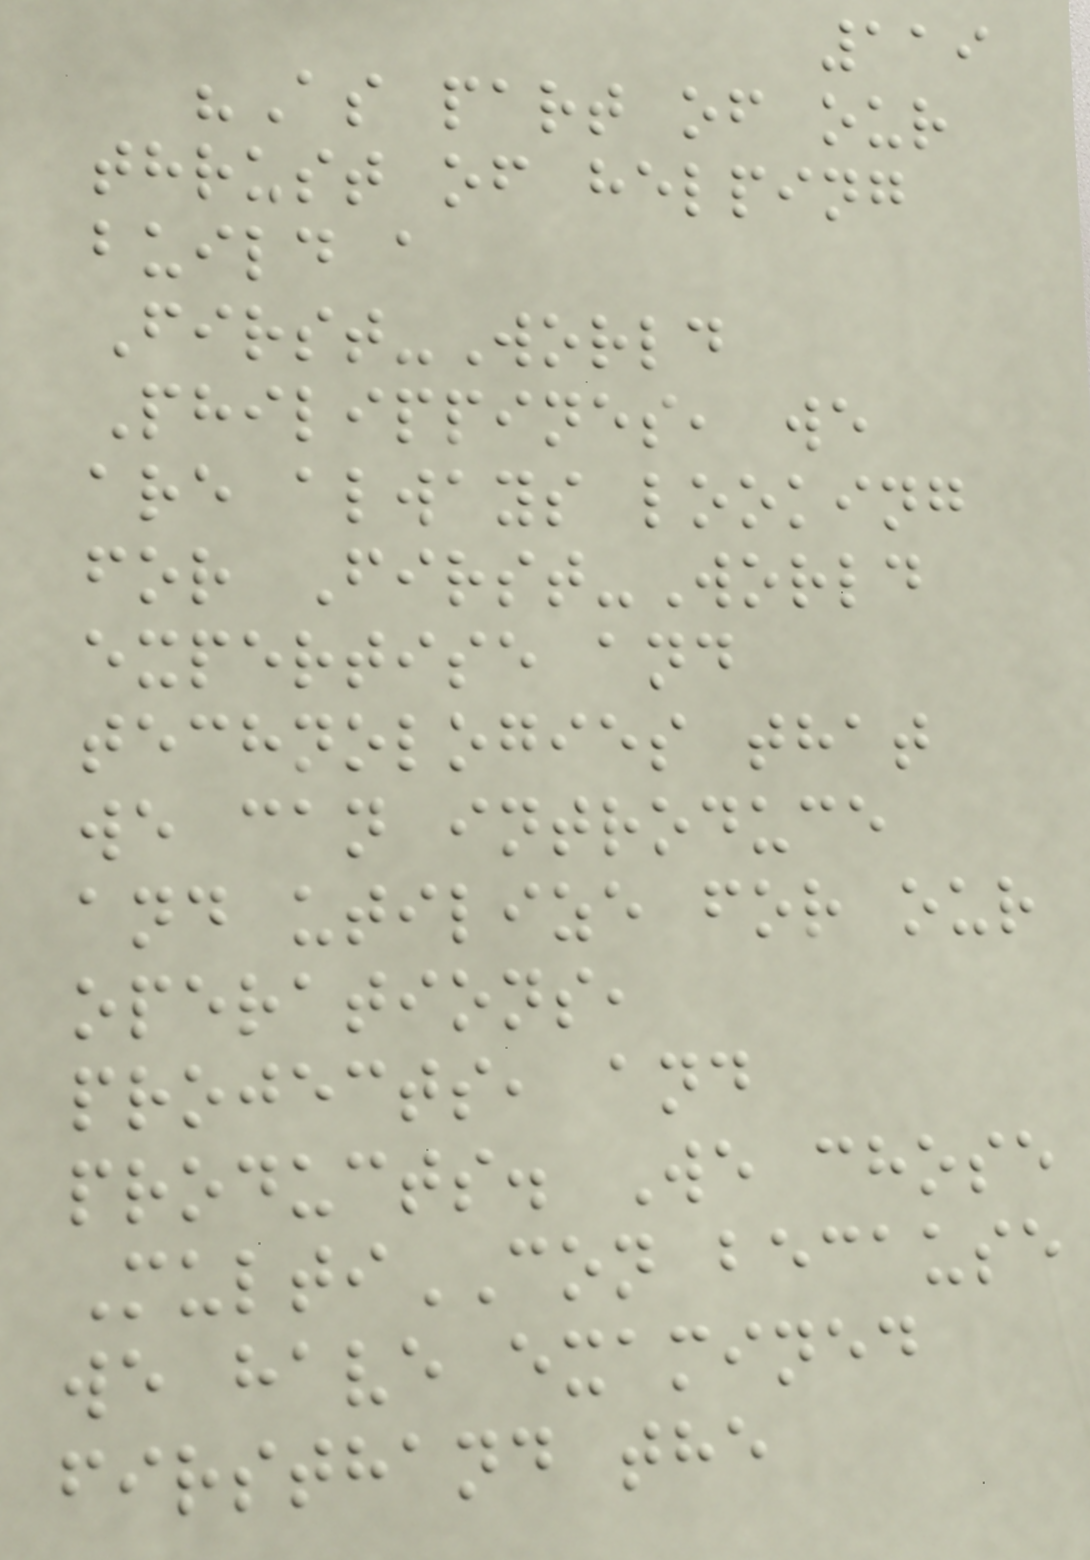119
"As part of our
thrust of helping
build a
First-World
Philippines, we
are always looking
for First-World
expertise and
technologies that
we can introduce
and utilize for our
operations,
projects, and
products. We chose
MultiCON because
we have examined
firsthand the
